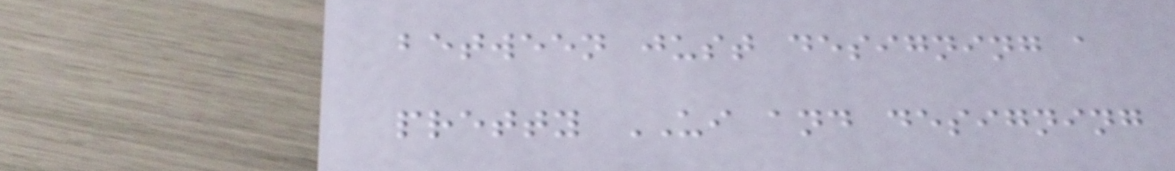between just designing a
pretty UI and designing
